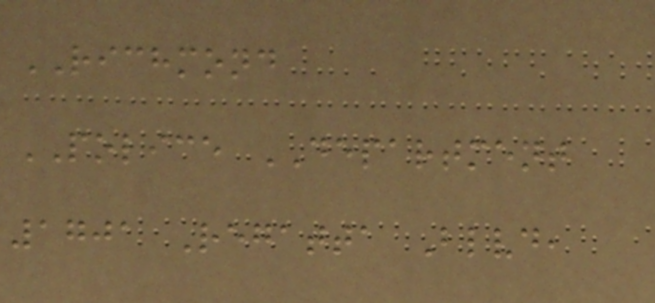RICHMOND
POLICE DEPARTMENT
1701 Regatta Blvd,
